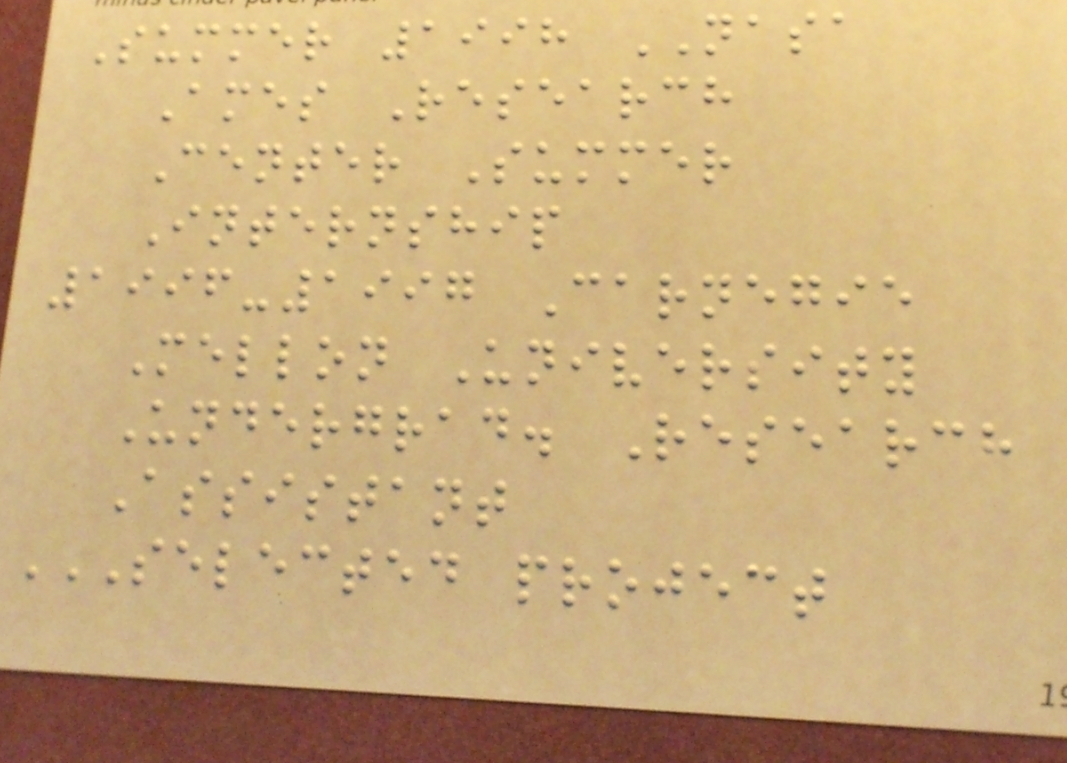Summer 1998 NASA
Ames Research
Center Summer
Internship
1996-1997 Carnegie
Mellon University
Undergrad. Research
Assistant
SELECTED PROJECT
